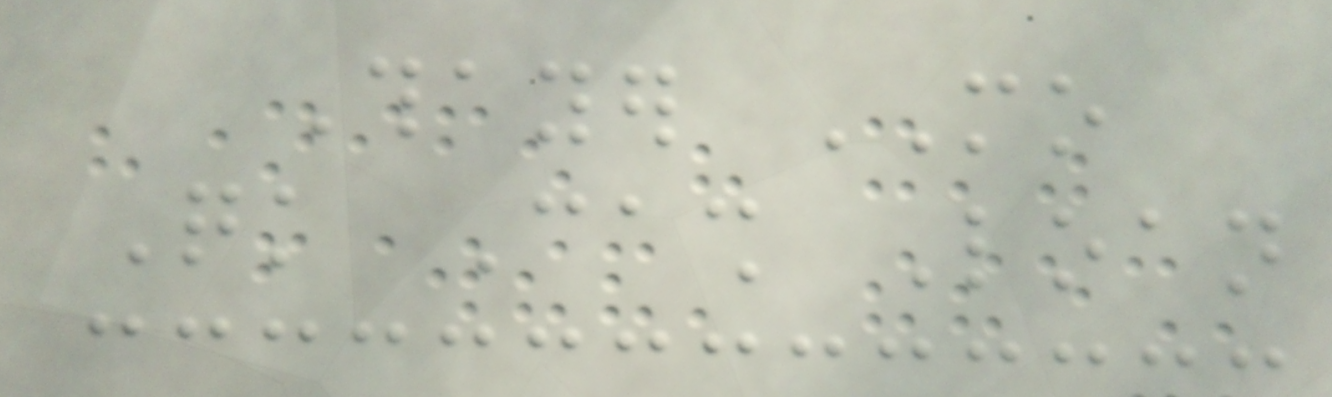Thayer MO
Quick Cash Loan
